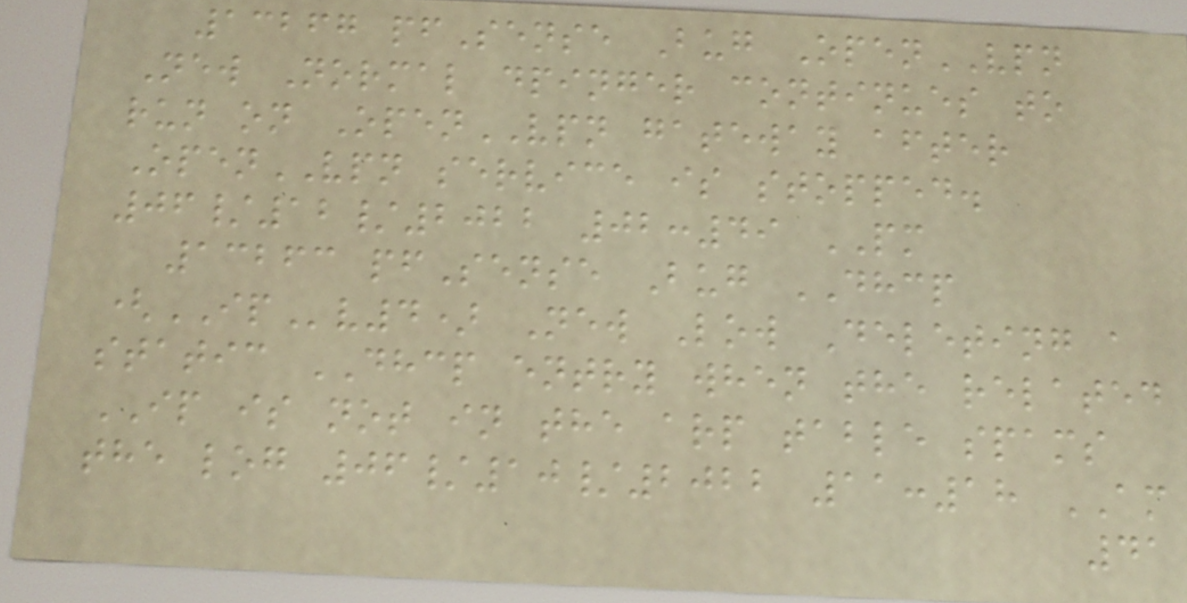13267 pfSense Bug OpenVPN
New Normal dpinger continues to
run on OpenVPN gateway after
OpenVPN service is stopped.
06/12/2022 02:49 PM
13263 pfSense Bug DHCP
(IPv4) New Low Deleting a
static DHCP entry when the related
IP is not in the arp table spams
the log 06/10/2022 11:18 AM
41
